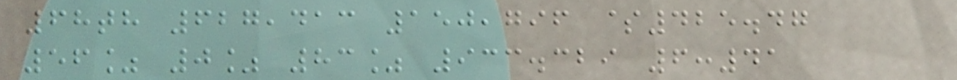68th 627,413 150,796 $425.47
56% 0% 83% 933.329 6:41
